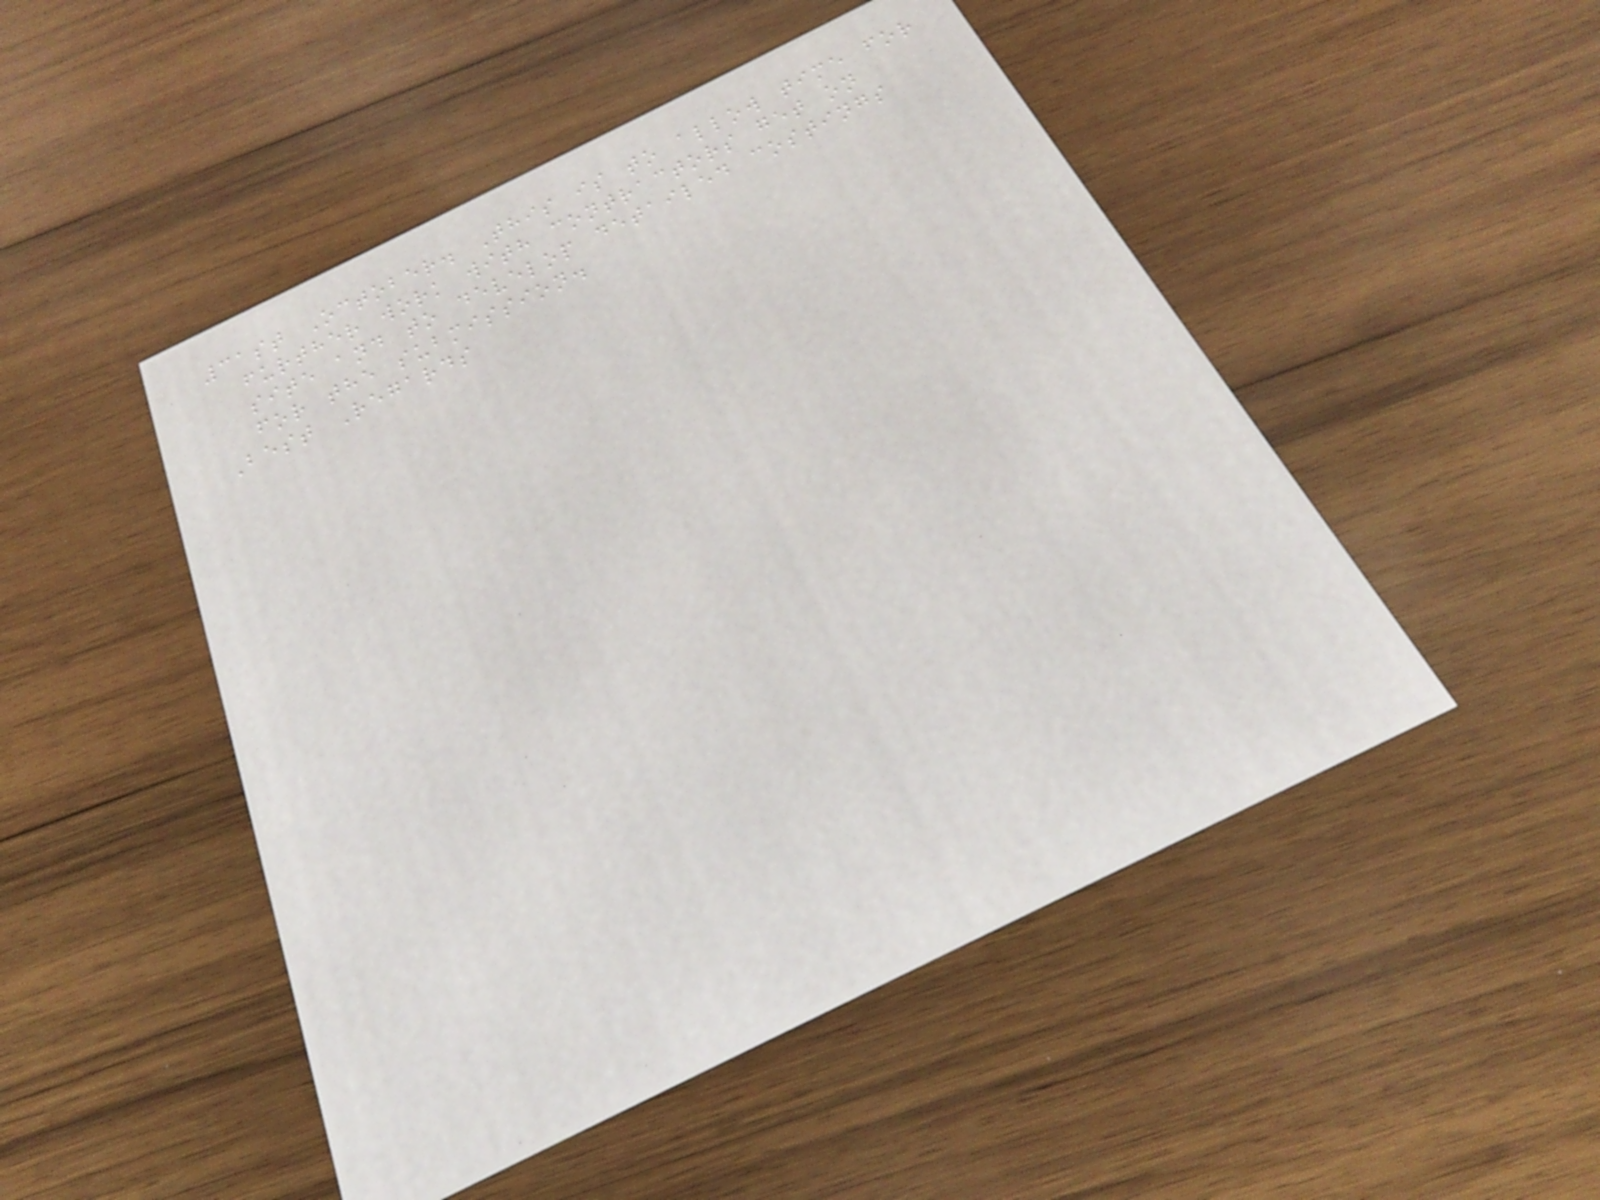31st October. This is to allow time for
further work with contractors get on
site and to develop detailed costings
for the submission.
Best Regards
